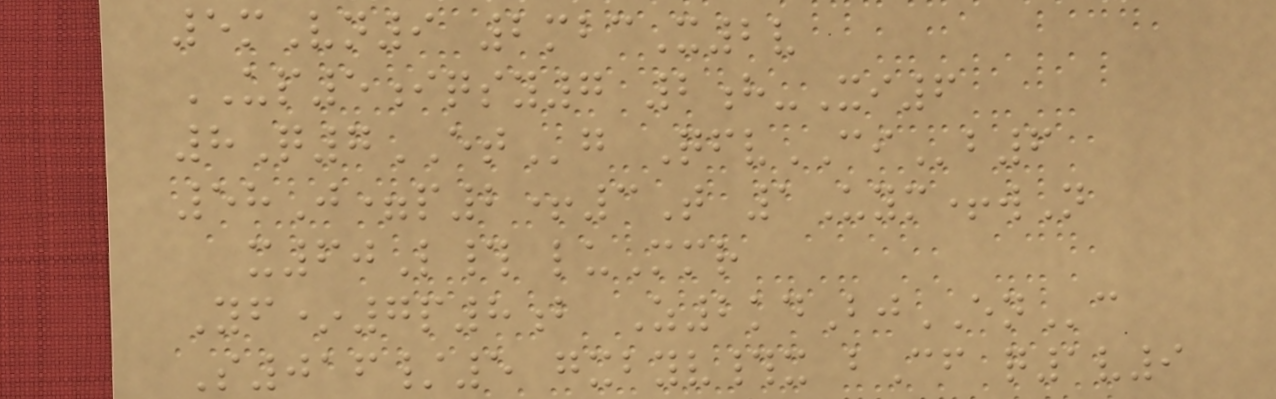5mVn9 2mbcX2v
UP5iqsy7 2h-Xi6
8Q7ETg QfvCIb6
58J=p2+3T 1Uym+wN
x60L# luMmr
Yf*7p8b Z2kdBjENc
S016/5 gxbyv#x bCf q1v9
